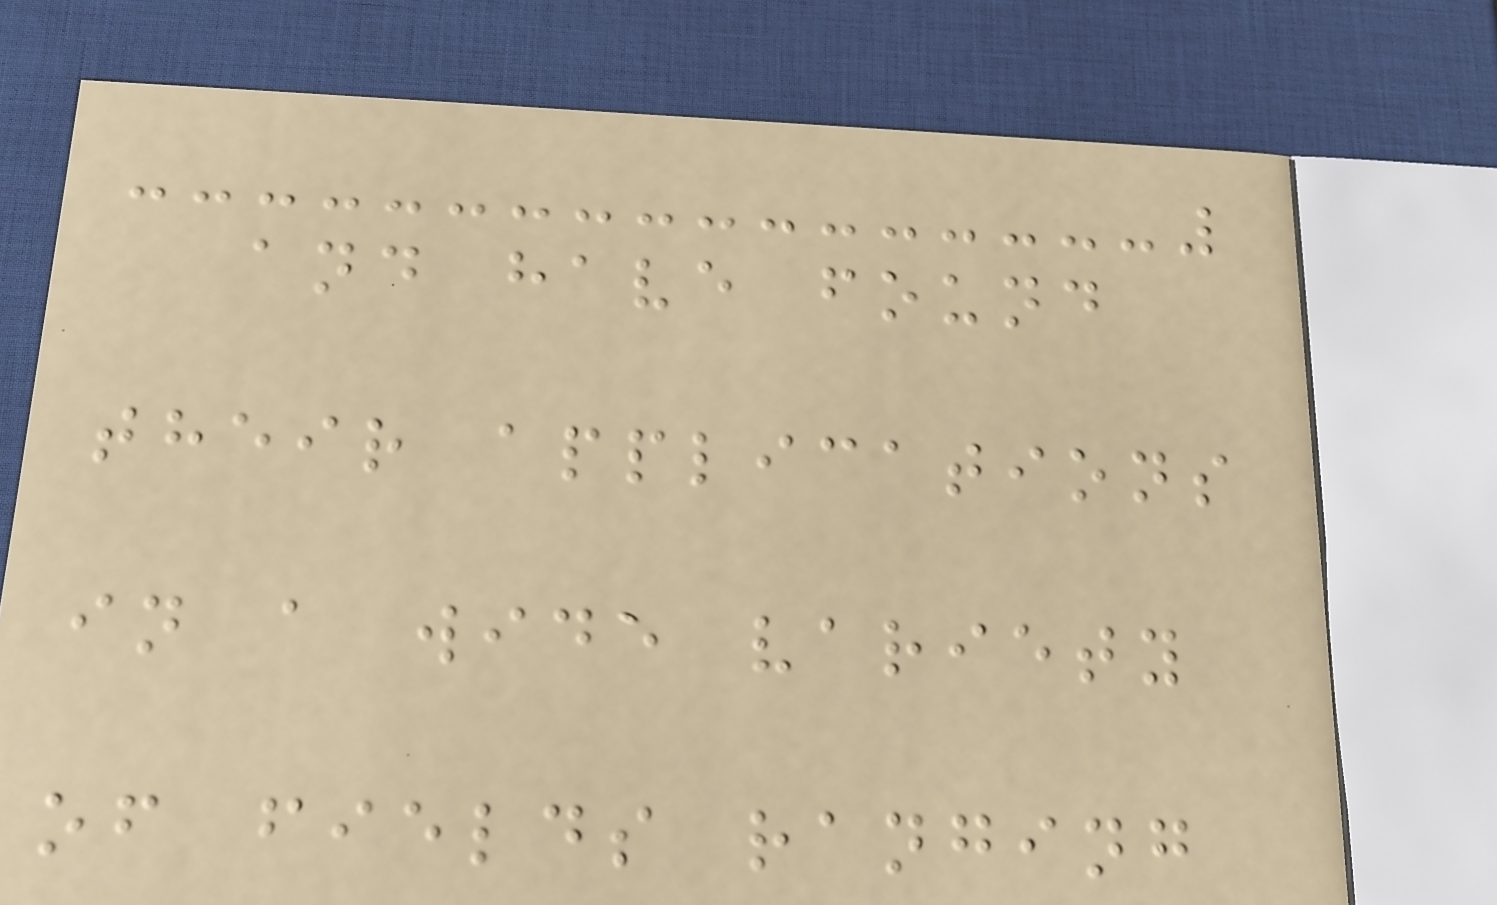and have found
their applications
in a wide variety
of fields ranging
